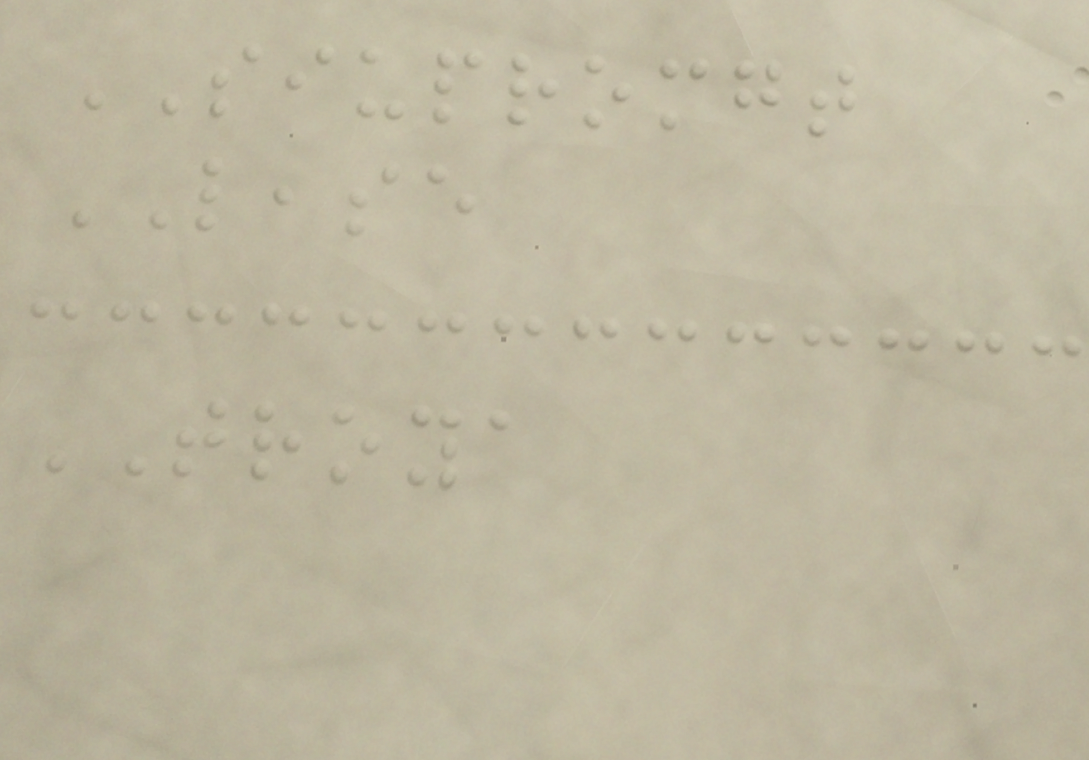SIUPROMGT
LEASE
TROYA
